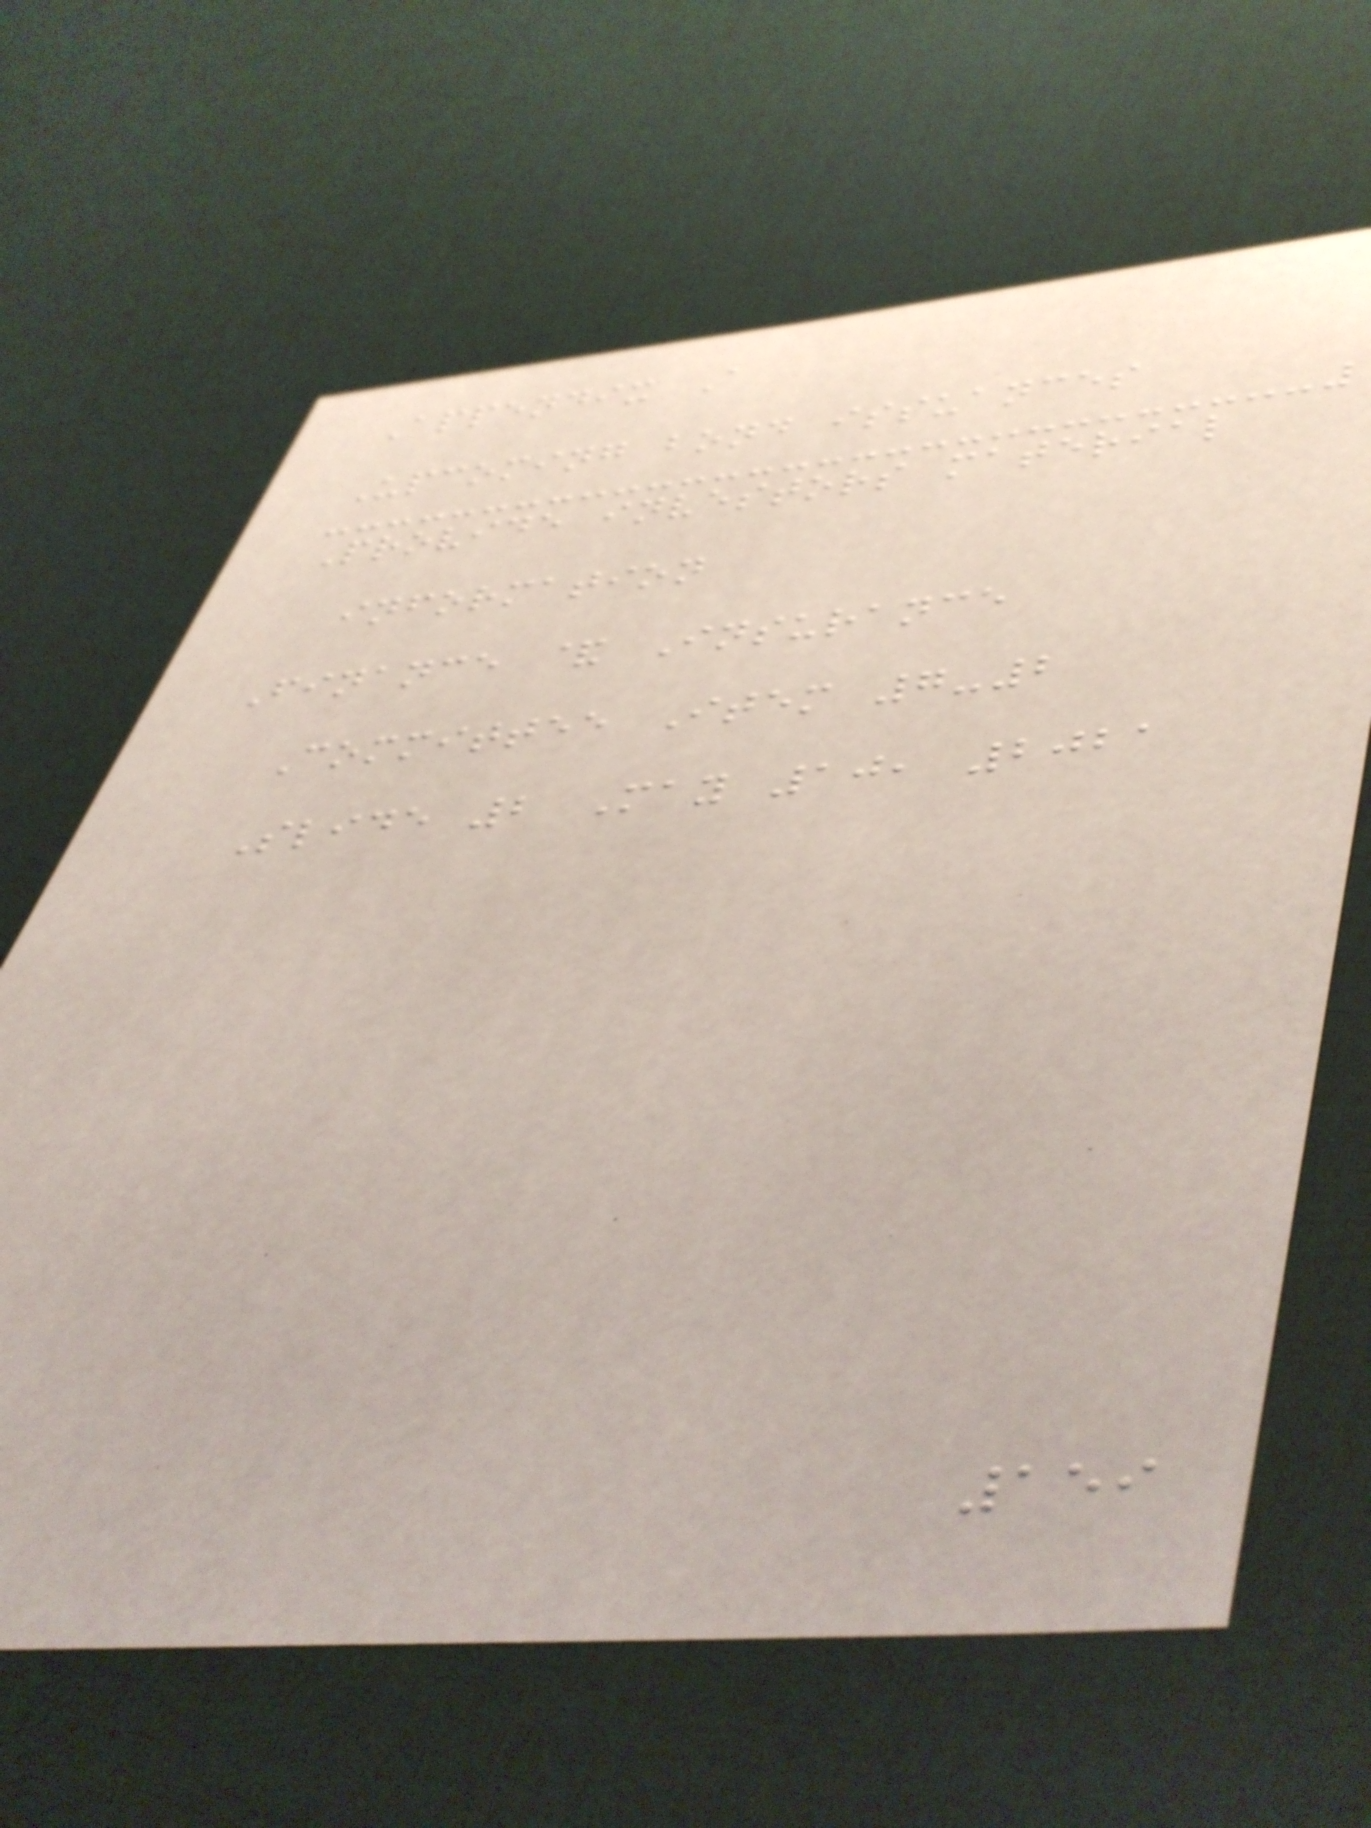Appendix A
Upcoming bond issuances
Provide investors material
information
Finance & Insurance
Committee Item 7-2
Slide 2 May 10, 2021
159
